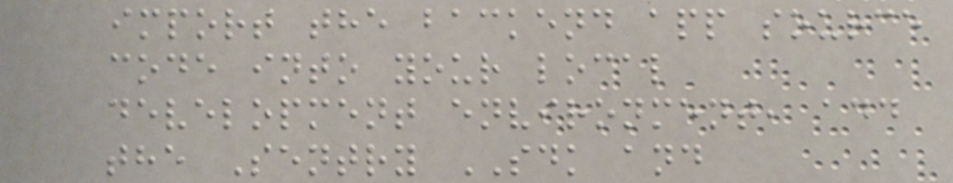import the backend app source
code into your local
development environment, add
the Sentry SDK and
